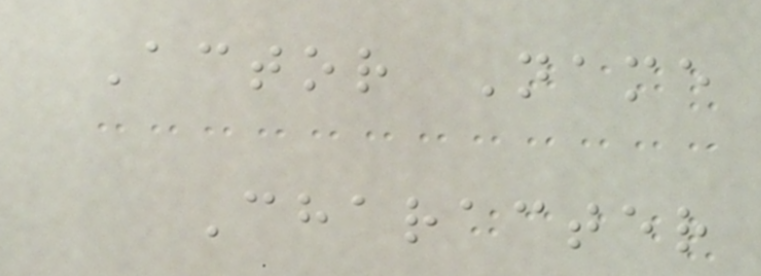Actor Name
Character
